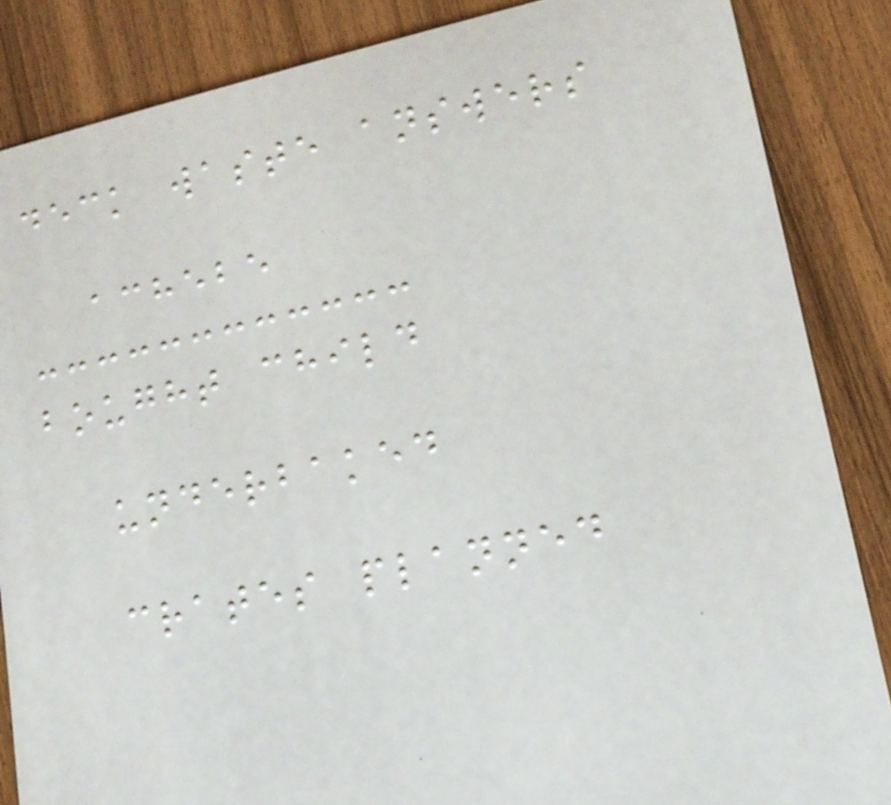deck waste answers
achebe
bought child
underbaked
crates planned
